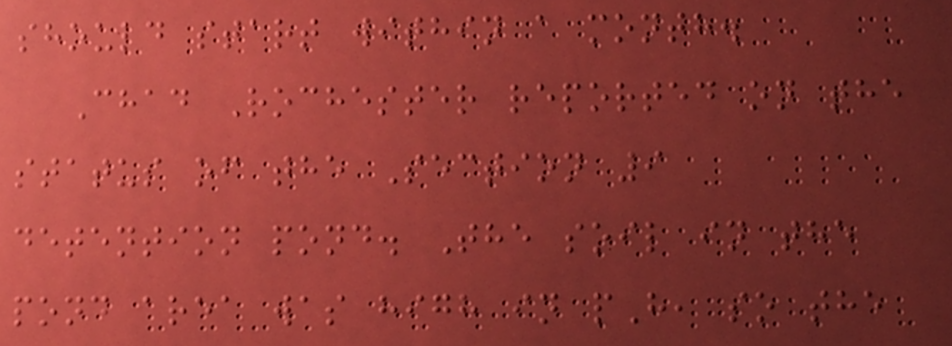should start within a month.
Chad Rochester reported on the
status of the Section 9
detention pond. The soil in the
pond area was high in pH, so the
